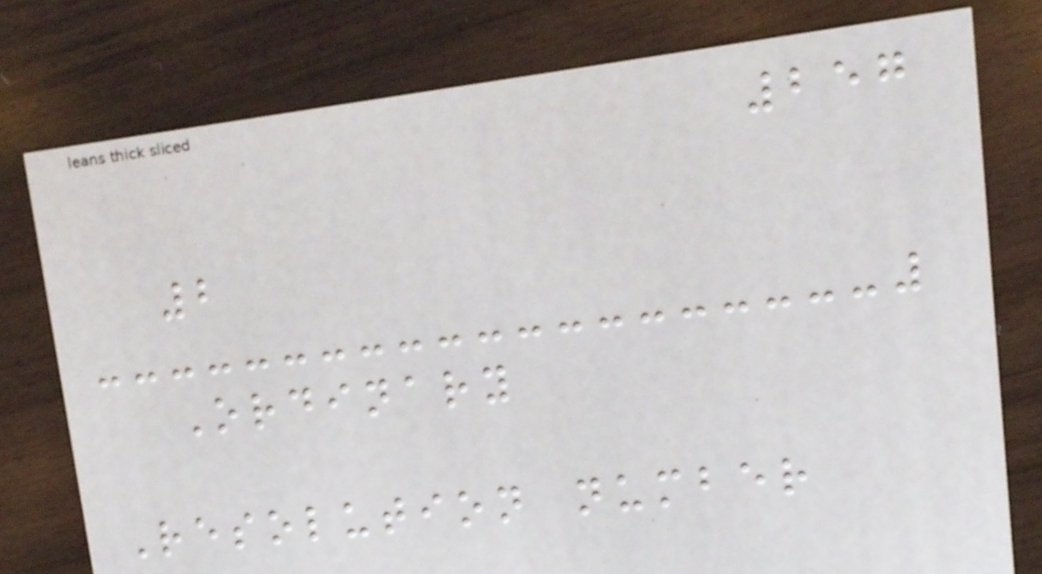257
2
Ordinary
Resolution number
